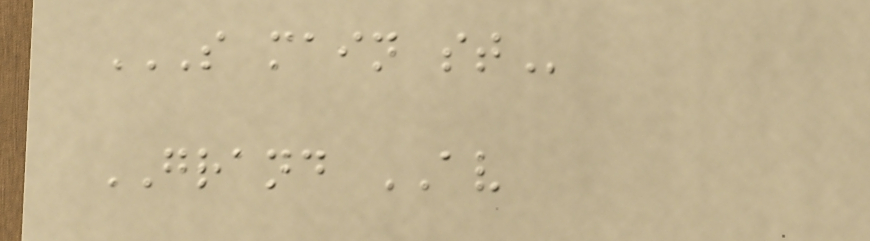S MAIN ST
GRAND AV
